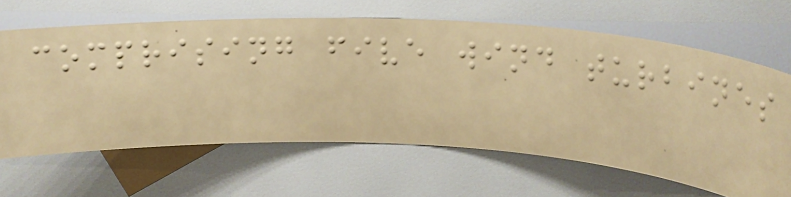comprising five wind turbines
